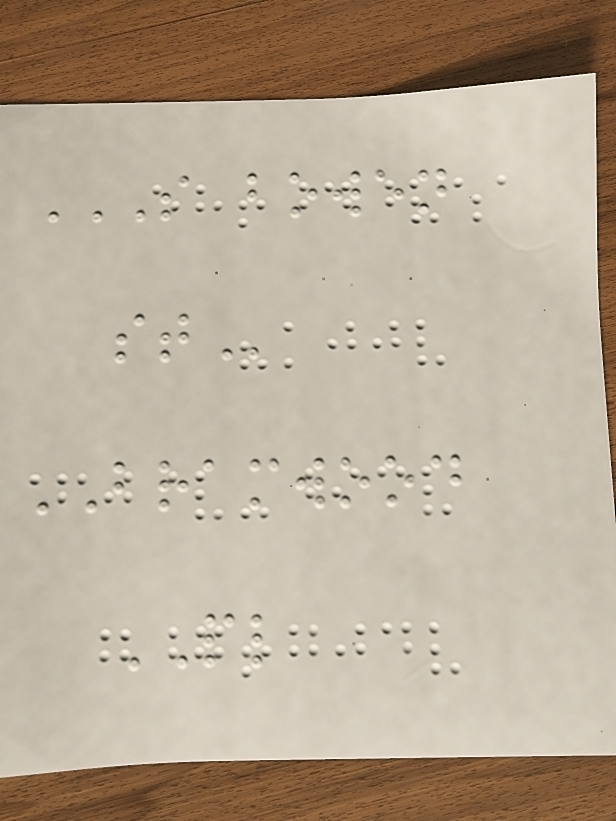S BOWEN
ST
BRAMWOOD
PL
